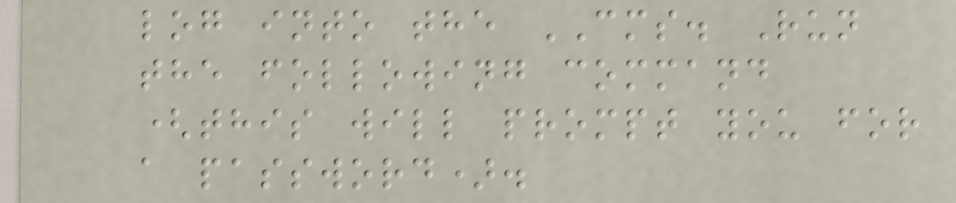log into the CMS. Run
the following command
(this will prompt you for
a password).
